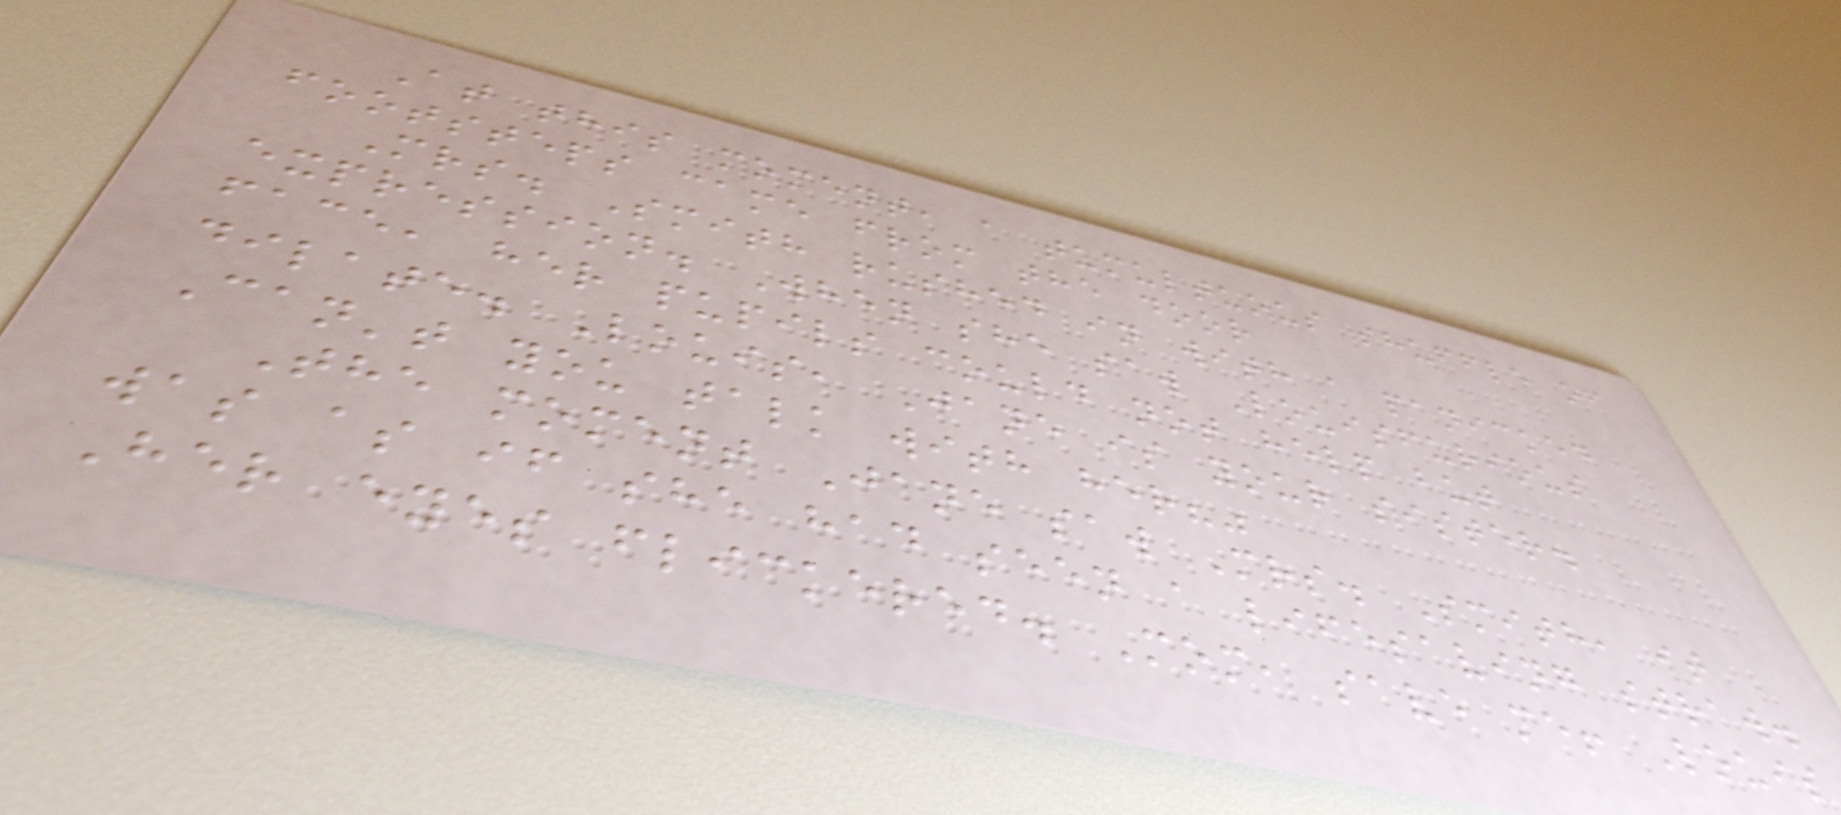At this moment, a tumultuous shuffle of
footsteps came from the door
Mrs. Smith rushed in with a panicked
expression. When she saw Louisfurious
face, her pupils could not help but
dilate. Louis, Jane is your sister.
Can't you talk with her?"
The moment Jane saw Mrs. Smith, it
was as if she had seen a lifesaving straw.
Her eyes flickered. Mom, save me! Louis
